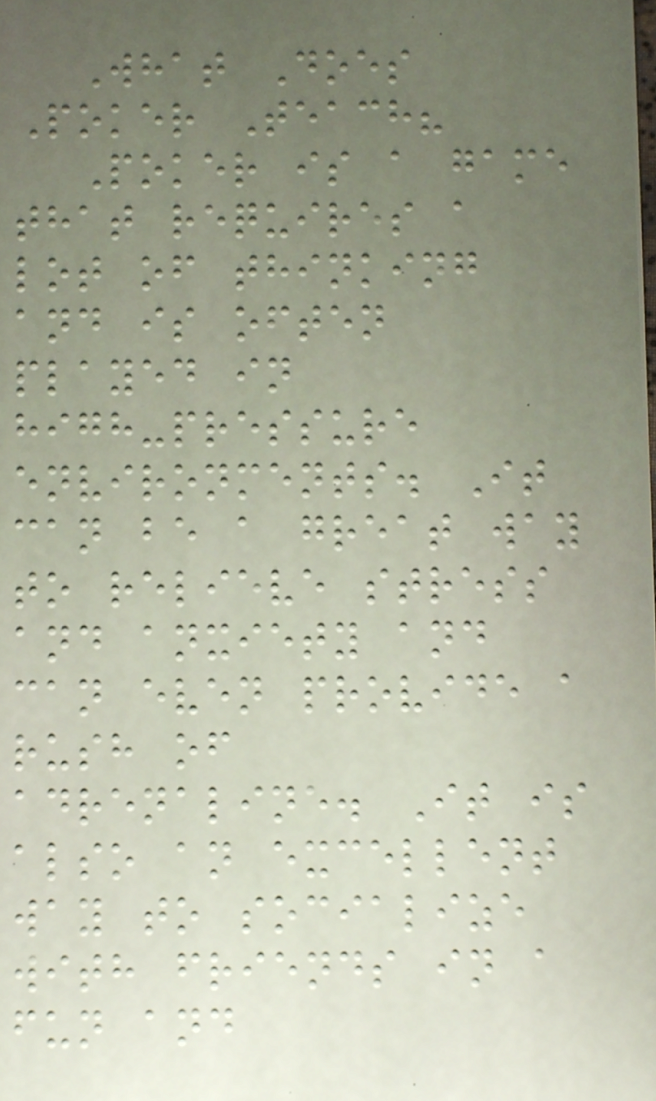What Does
Poker Teach?
Poker is a game
that requires a
lot of thinking
and is often
played in
high-pressure
environments. It
can be a great way
to relieve stress
and anxiety and
can even provide a
rush of
adrenaline. It is
also an excellent
way to socialize
with friends in a
fun and
